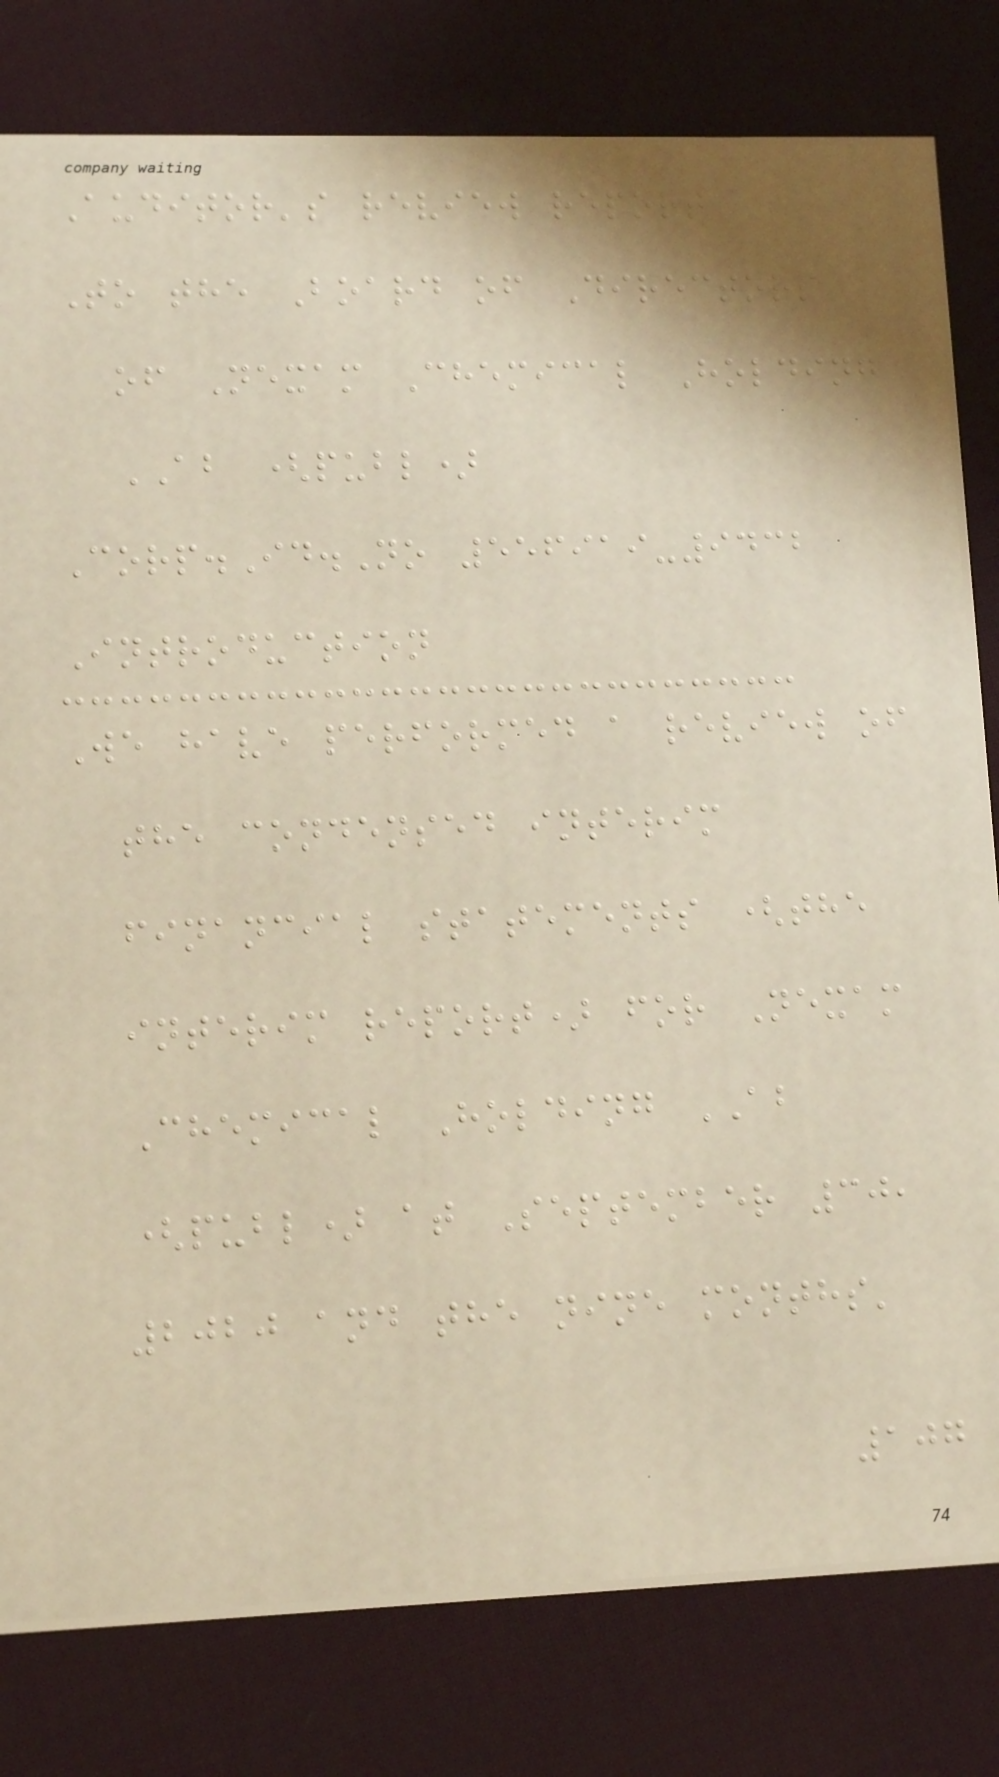Auditor's review report
To the Board of Directors
of Nexam Chemical Holding
AB (publ)
Corp.Id.No 556919-9432
Introduction
We have performed a review of
the condensed interim
financial statements (the
interim report) for Nexam
Chemical Holding AB
(publ) at September 30,
2020 and the nine months'
107
